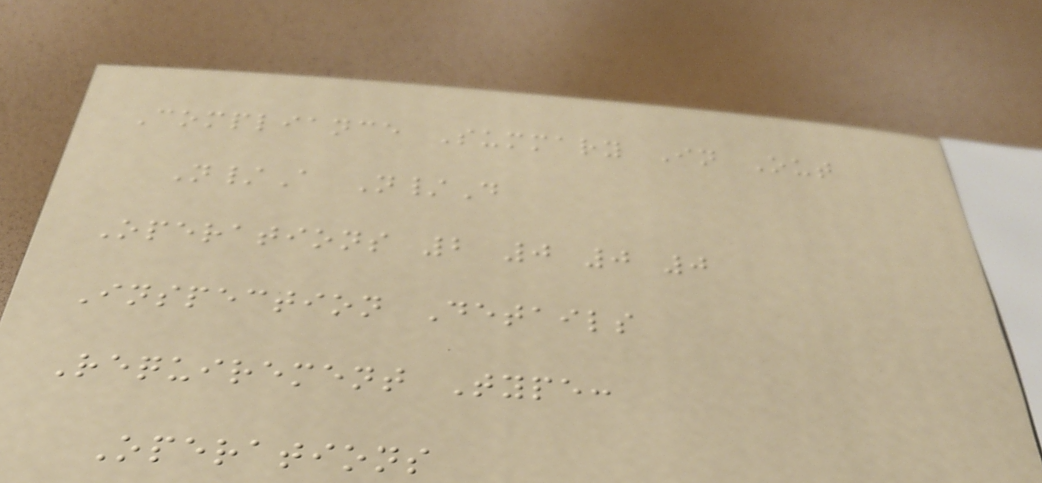Compliance Summary In Out
N/A N/D
Operations 2 0 0 0
Inspection Details
Requirement Type:
Operations
